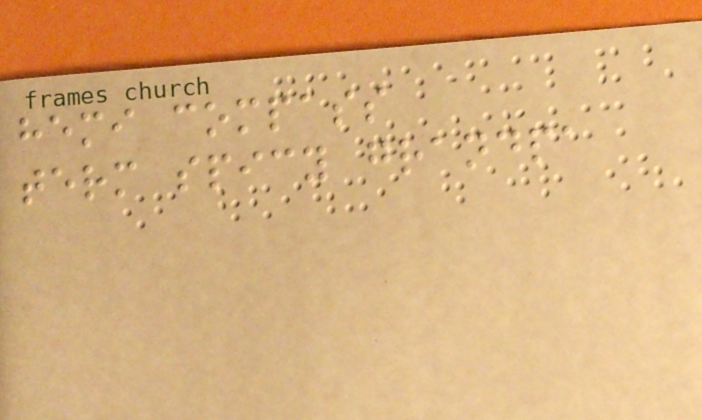hemi compass
term spicy grandpa
